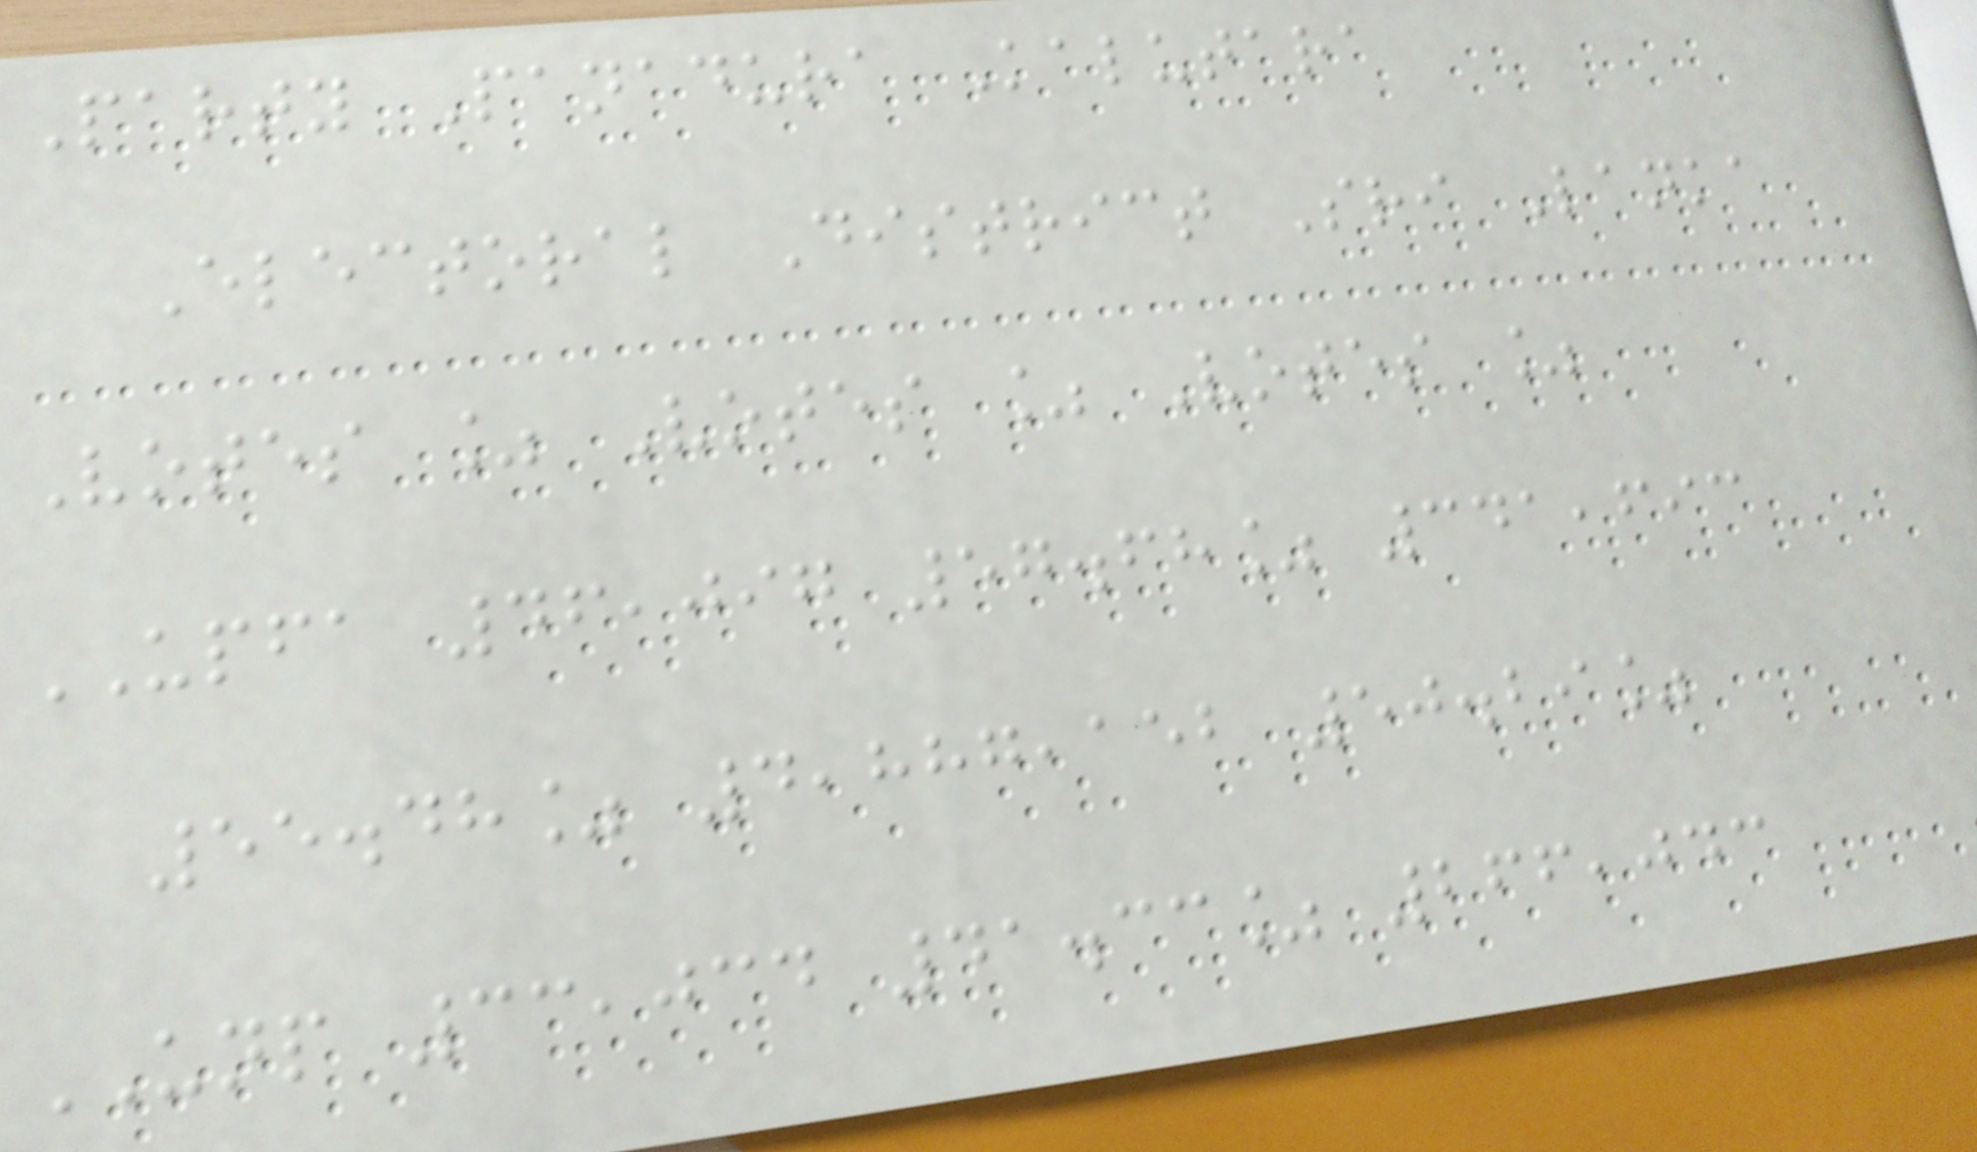Party Panadura Kalutara
Electoral District Sri Lanka
Votes % Votes % Votes %
UPFA 46,097 57.68% 341,693
55.48% 4,887,152 50.29%
UNP 33,034 41.33% 266,043
